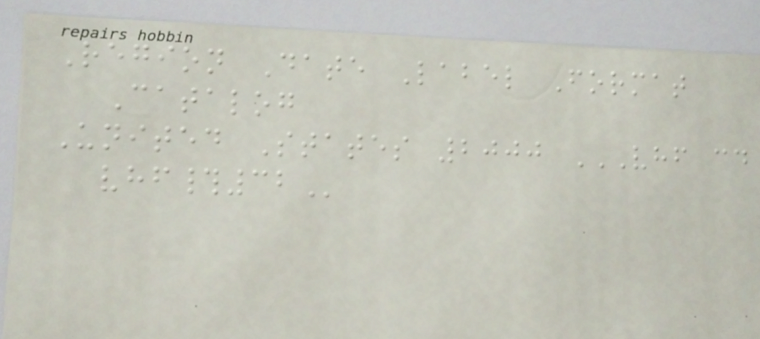Region Date Label Format
Catalog
United States 2000 VHF CD
VHF#32
